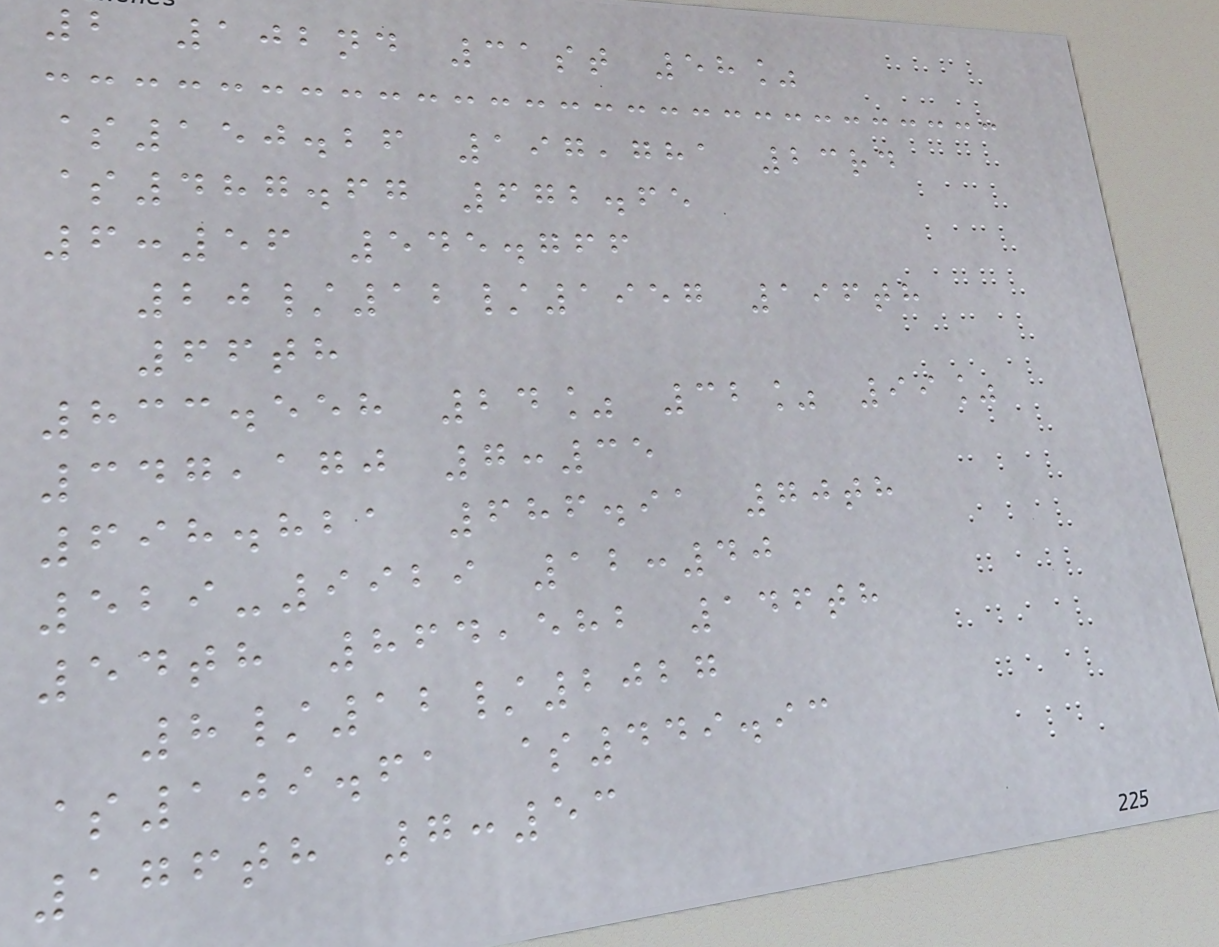2 102nd 31st 58%
$150.26 197,781 23rd
$487.67 672.65
6:56 545.766
20/12/1957 196th
66th
833.558 24% 32% 99%
347,170 7:35
698.821 686.91 70th
529-9929 12:40
54th 864,582 146th
8/12/2027
$109.61 $449.93
176th 7:53
